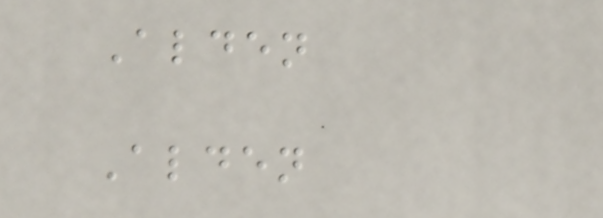Alden
Alden
